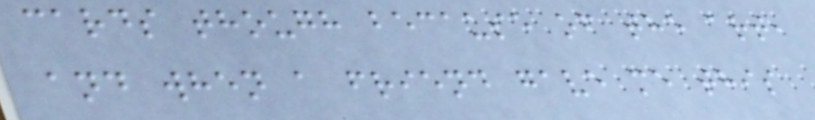cards though because of the art,
and when a friend gave me this
